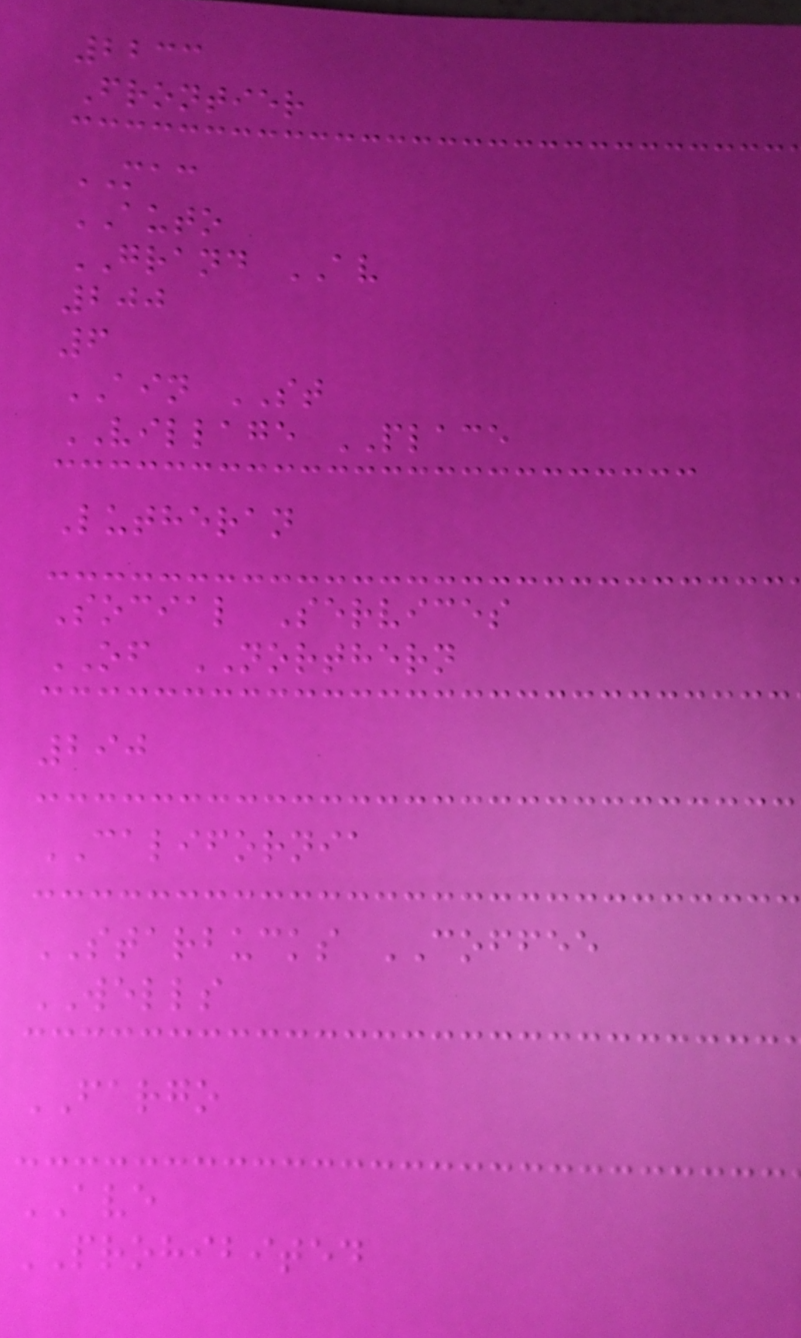2233
Frontier
MAC
AUTO
GRAND AV
200
6
AIN ST
VILLAGE PLACE
Lutheran
Social Services
OF NORTHERN
290
CALIFORNIA
STARBUCKS COFFEE
WELLS
FARGO
AVE
PROHIBITED
